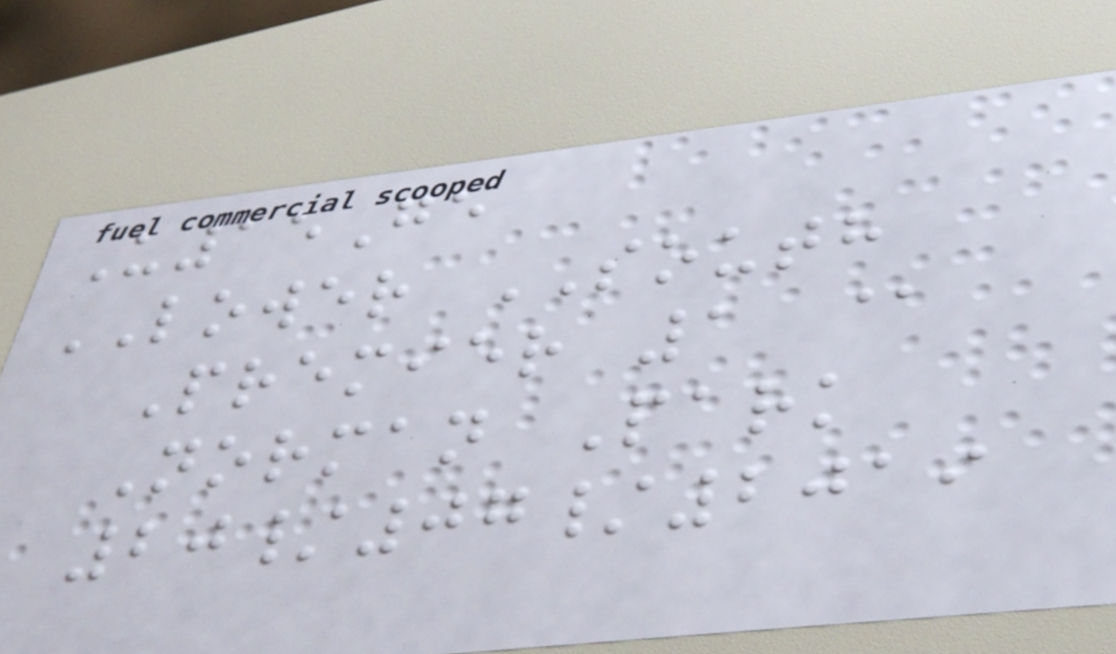U15Ge
LOWER SOUTH
Premier 1 @
Norman Park
20/07/2019
